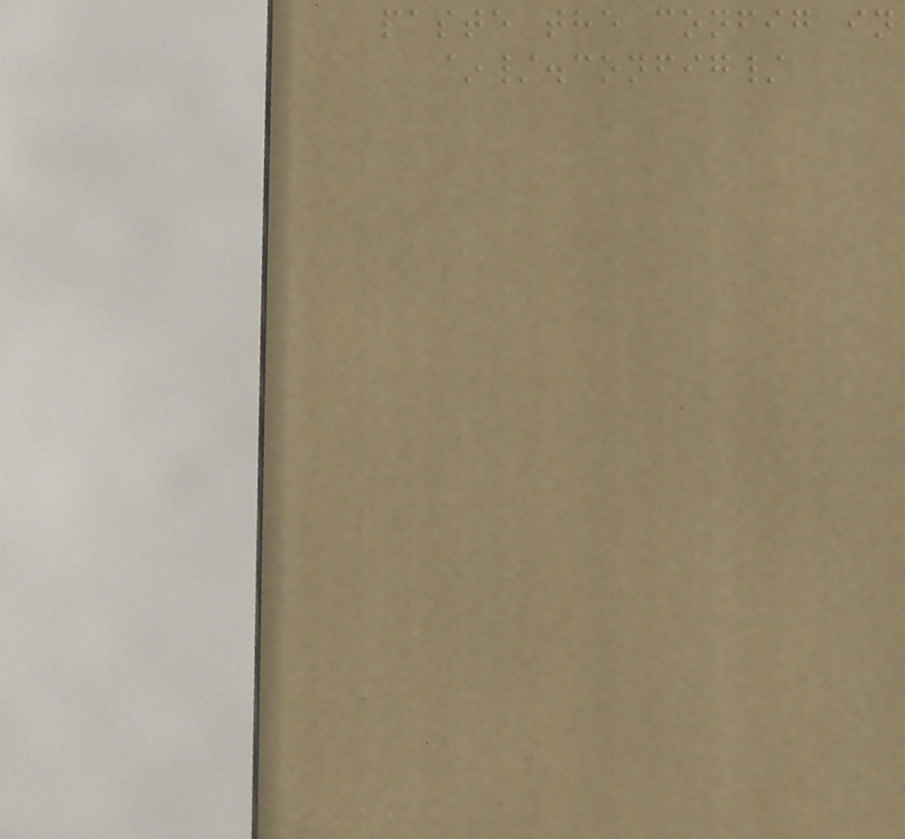paste the config in
~/.config/
